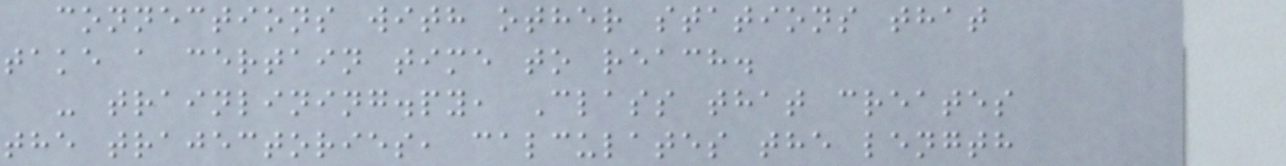connections with other stations that
take a certain time to reach.
- trainlining.py, Class that creates
the trajectories, calculates the length
